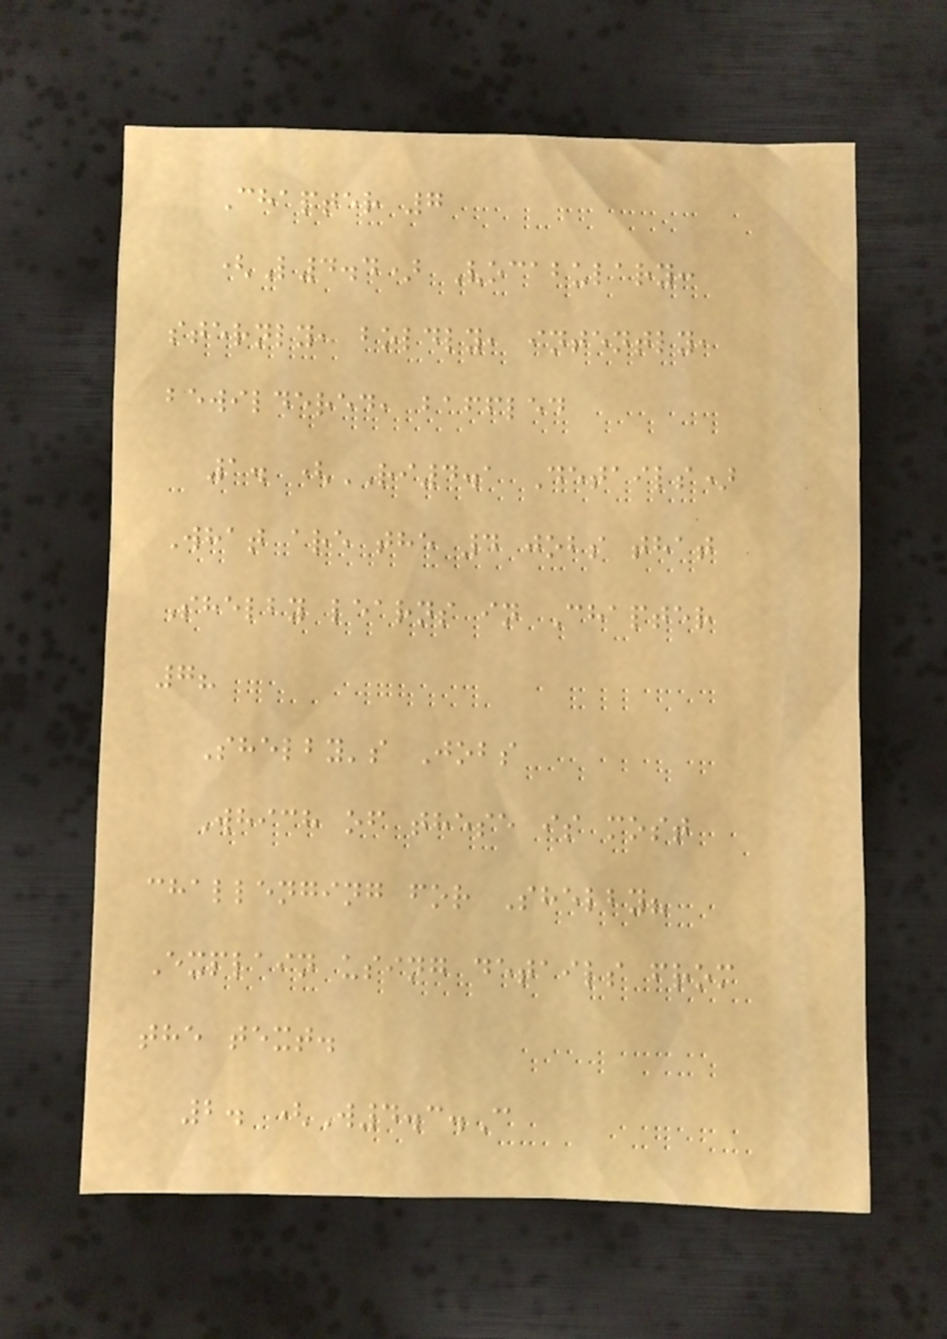Chapter 7
(L4.4) Vocabulary:
sternly, boldly, intently,
bewildered, baffled
1. (RI4.1 Details)
What are the 4 jobs that
Shelby learns in Chapter
7?
Shelby's Jobs
Which of these is most
challenging for Shelby?
Explain using details from
the text.
2. (W4.3.C
